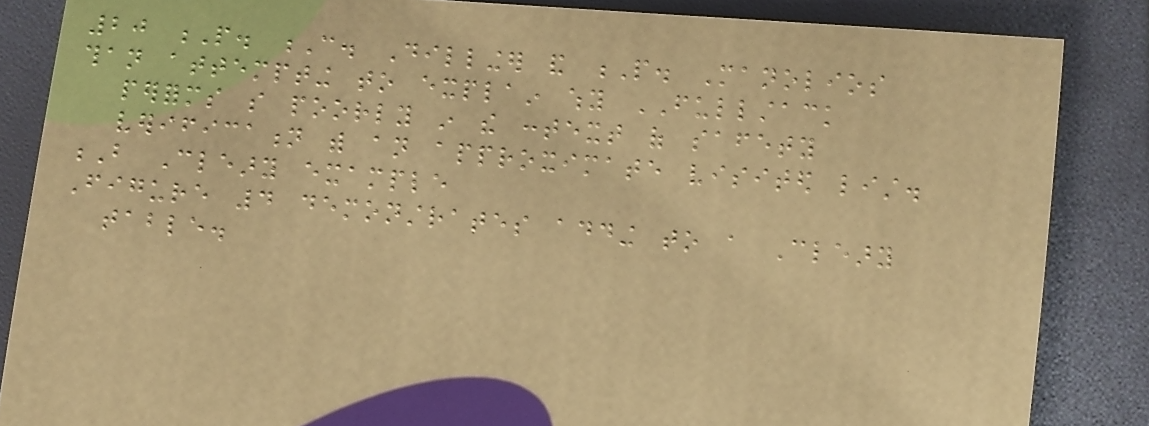20 P. C. Dillinger and P. Manolios
than attempting to explain why FULLSTACK
performs so poorly in the context of safety
verification with an approximate visited list.
B Cleary example
Figure 4 demonstrates adding to a Cleary
table.
